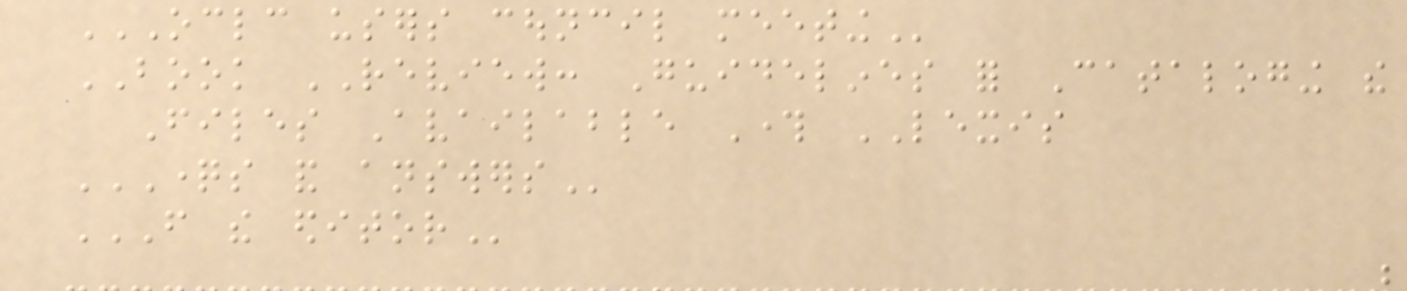OCLC USERS COUNCIL MEETING
BOOK REVIEW: Guidelines for Cataloging the
Files Available Through LEXIS
QUESTIONS AND ANSWERS
FROM THE EDITOR
